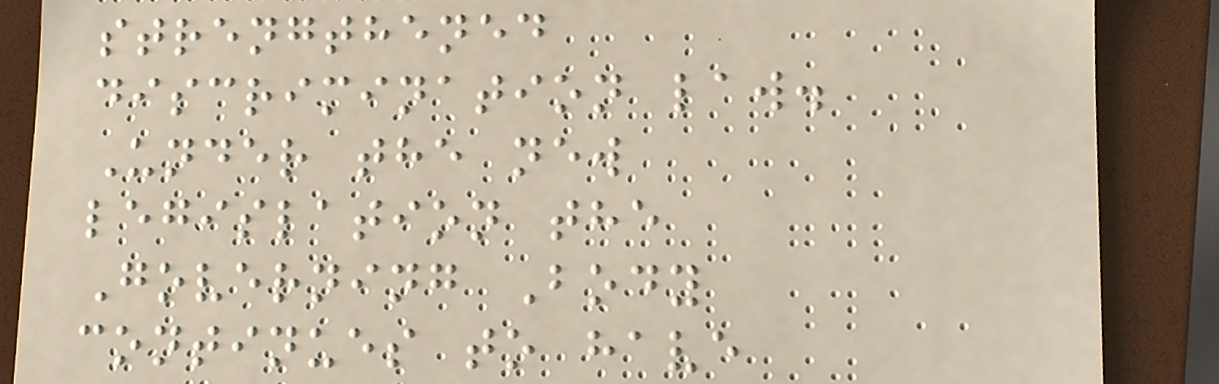strengthened
discrimination law.
Under the new
legislation the
Governing Body
continues to have
